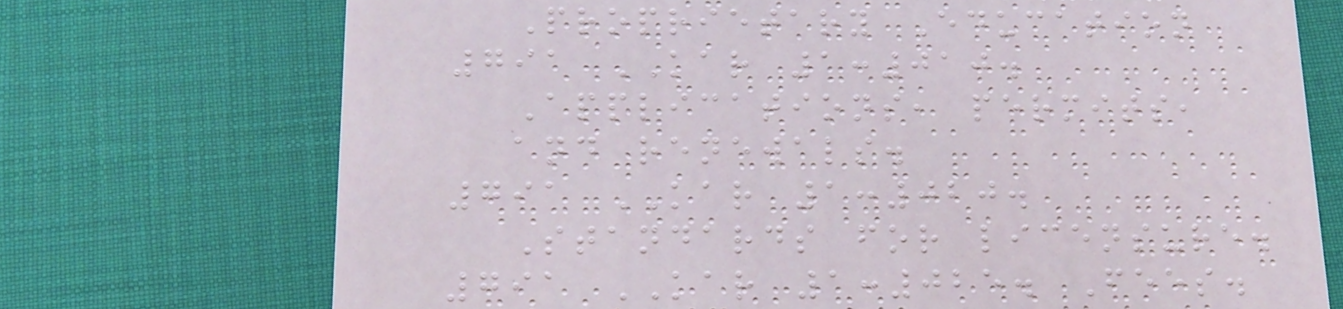Proprietary Education
791 KAR 1:010.
Applications, permits,
and renewals.
791 KAR 1:020.
Standards for licensure.
791 KAR 1:025. Fees.
